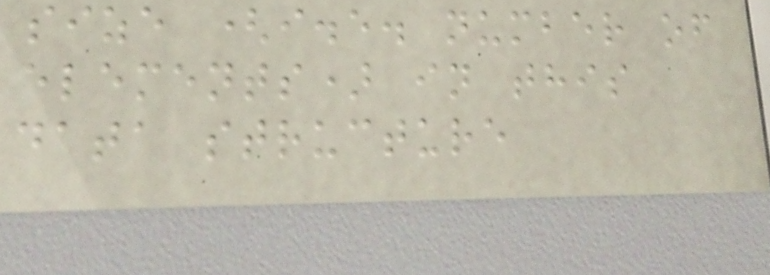size (i.e. number of
elements) in this
data structure
